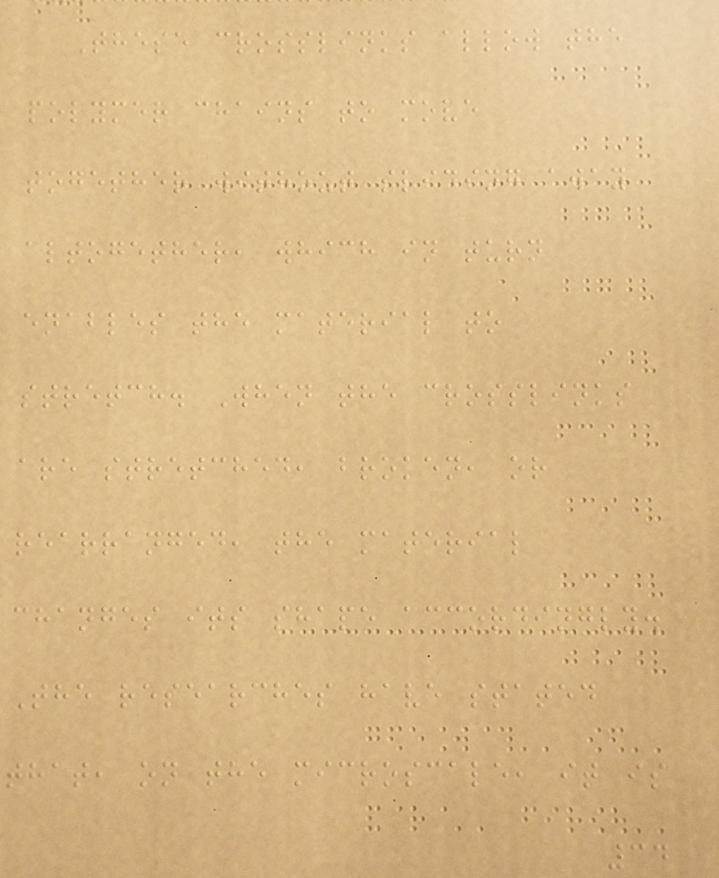These crosslinks allow the
polymer chains to move
together without sliding away
altogether, which in turn
enables the material to
stretch. When the crosslinks
are stretched, broken, or
rearranged, the material
changes its shape accordingly.
The researches have stated
that, on the microscale, it is
34
